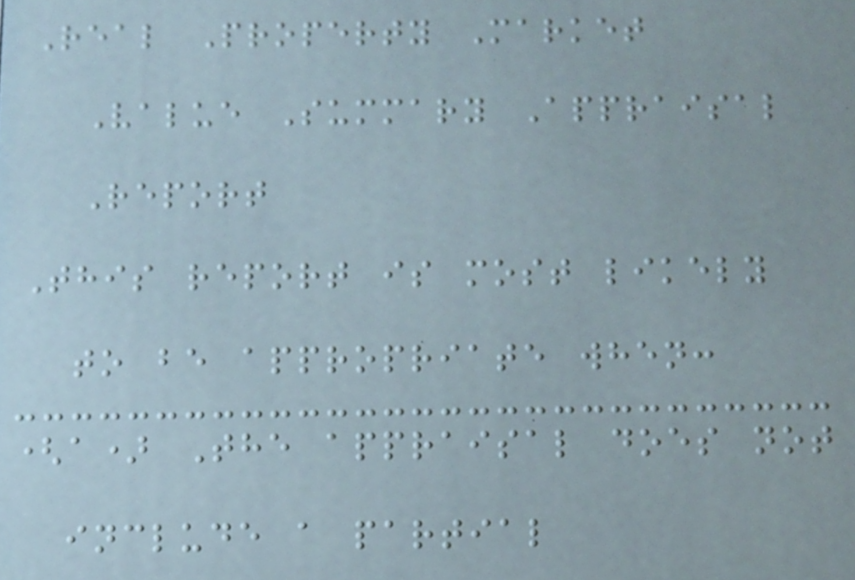Real Property Market
Value Summary Appraisal
Report
This report is most likely
to be appropriate when:
(a) The appraisal does not
include a partial
